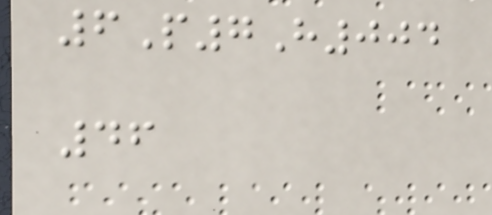6P7H004
46
